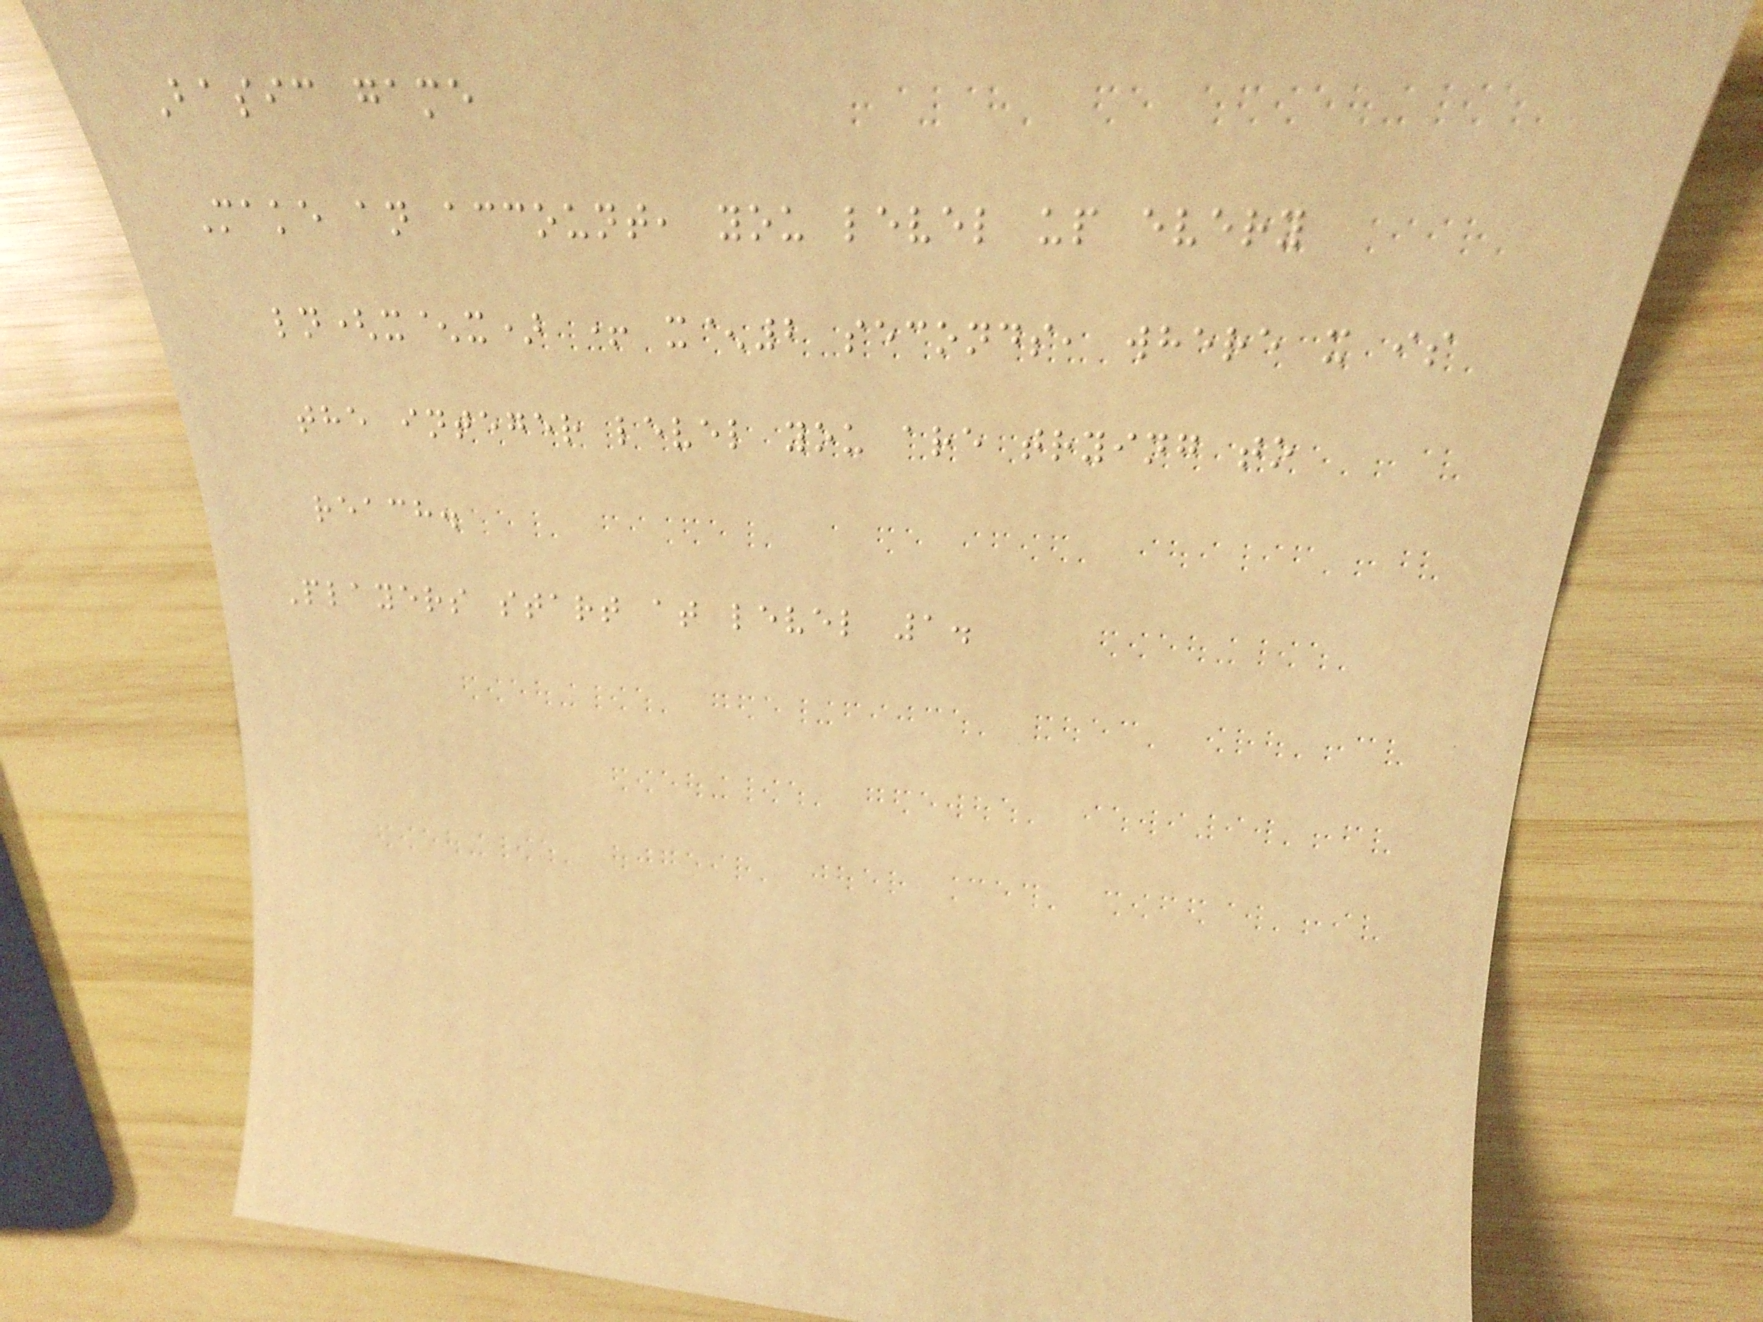Basic game
Make an account, you level up every
ln(x^x) + x^2 seconds, where x is
the integer level you are trying to
reach.
Players start at level 1.
